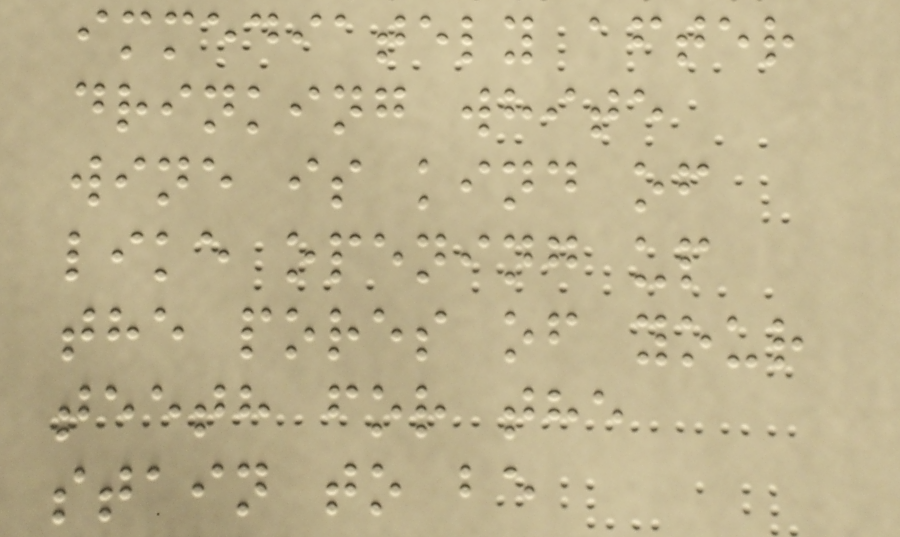immediately after
drinking white
wine is kind of
like opening up
the pores of your
teeth for the
stain to be
